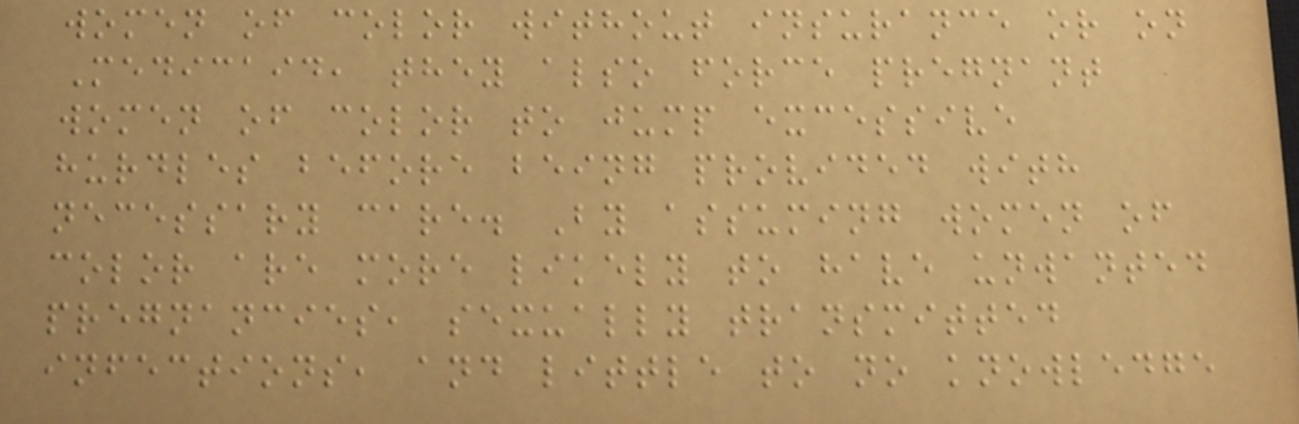women of color without insurance or on
Medicaid, they also force pregnant
women of color to jump excessive
hurdles before being provided with
necessary care. By assuming women of
color are more likely to have unwanted
pregnancies, sexually transmitted
infections, and little to no knowledge
